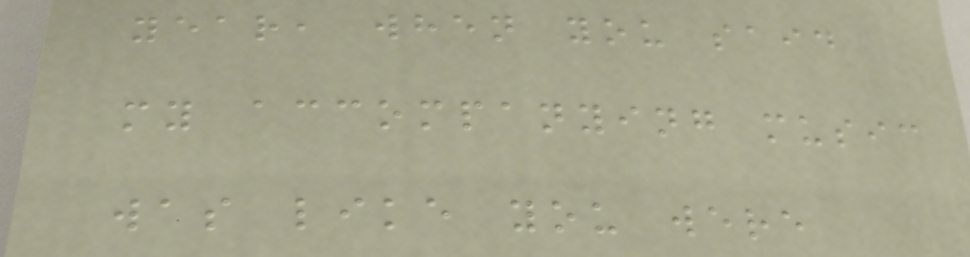year, when you said
my accompanying music
was like you were
